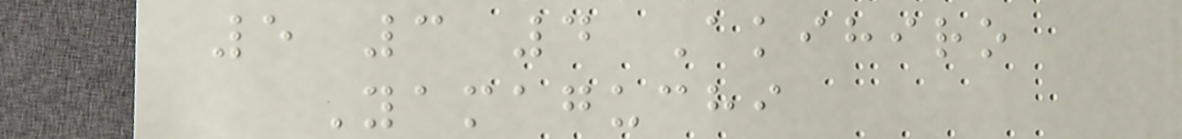5 3 4 Akihiro
Yamaguchi
